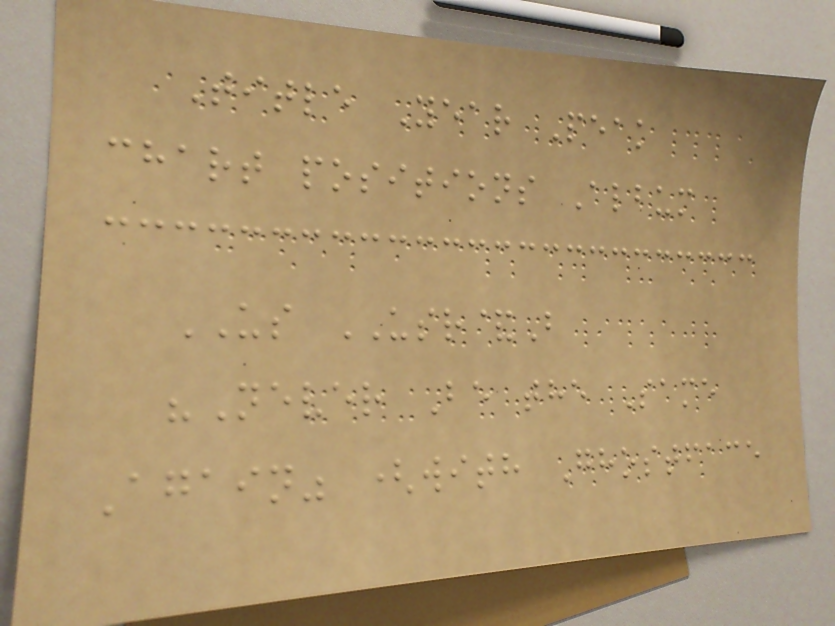Title Year Peak
chart positions Album
US USR&B
"Never Be the Same
Again" (with Ghostface
